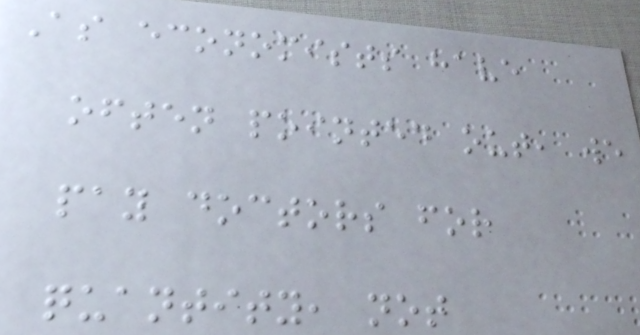As economists have
often pointed out, we
pay doctors for
quantity, not
